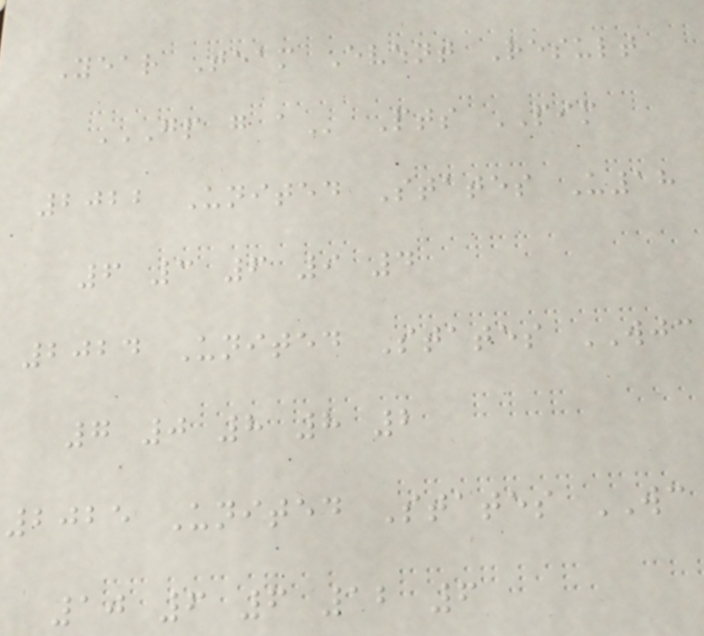Year Team Event Result
GP G A Pts PIM
2022 United States U18
6 3 6 9 4
2024 United States WJC
7 0 8 8 2
2025 United States WC
10 6 6 12 6
